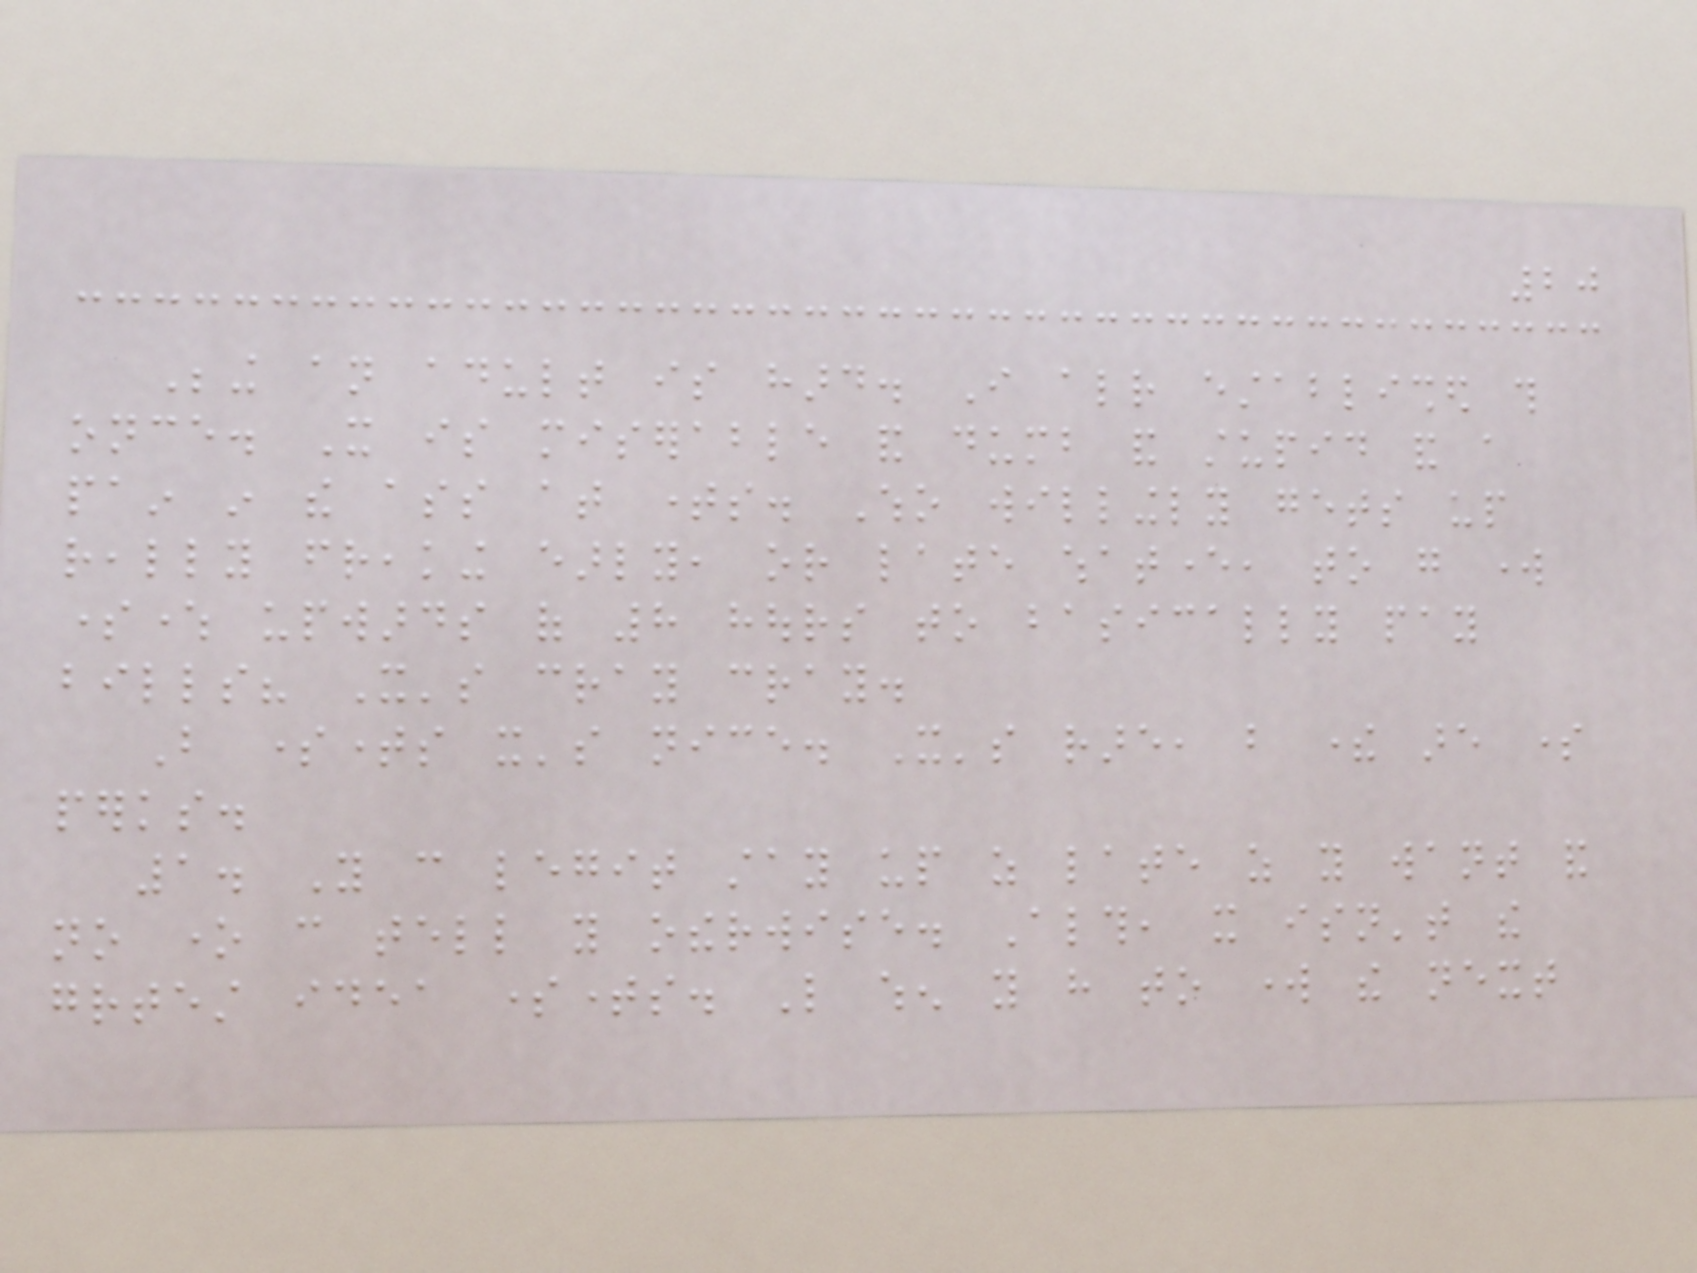20
Being an adult is hard. I already established this
once. It is miserable and dumb and stupid and a
pain in the ass at times. Who willingly gets up
really freaking early, or late whatever, to go work
somewhere upwards of 8 hours to basically pay
bills? It's cray cray.
But sometimes it's nice. It's rare, but there are some
perks.
1. You can legit stay up as late as you want and
no one can tell you otherwise. Although, it isn't the
greatest idea sometimes. Like when you have to work the next
